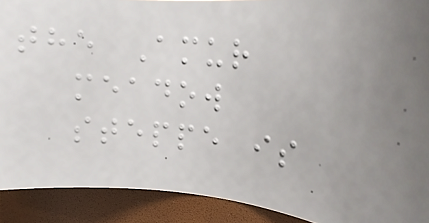the Amur
meadow
steppe is
